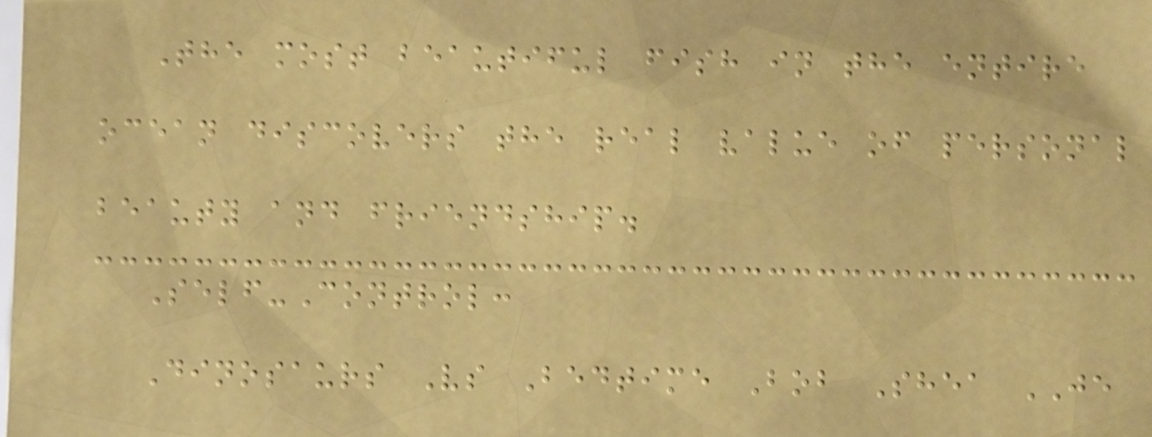The most beautiful fish in the entire
ocean discovers the real value of personal
beauty and friendship.
Self-Control:
Dinosaurs Vs Bedtime Bob Shea JE
